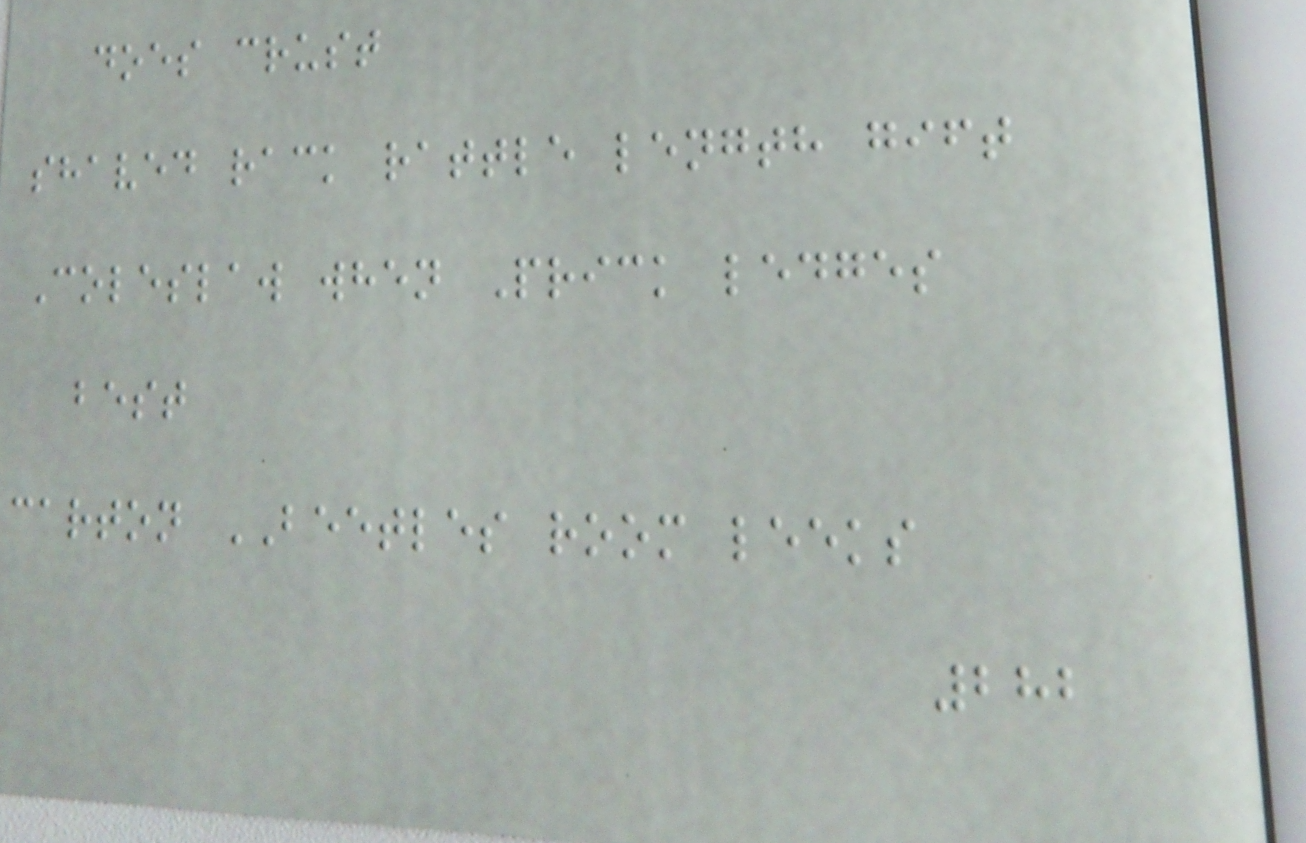does crust
shaved rack rattle length gift
Coleslaw when Prick ledges
best
carton BEETLES room leeks
282
